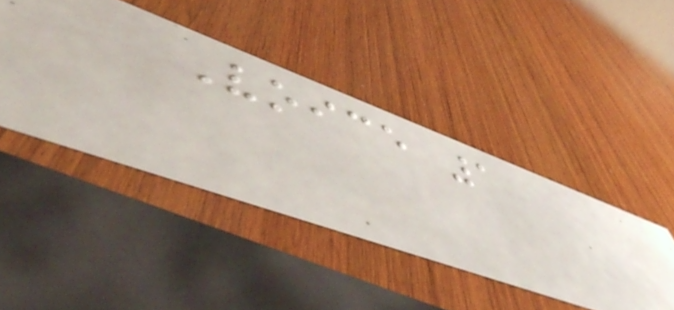Voice 1
